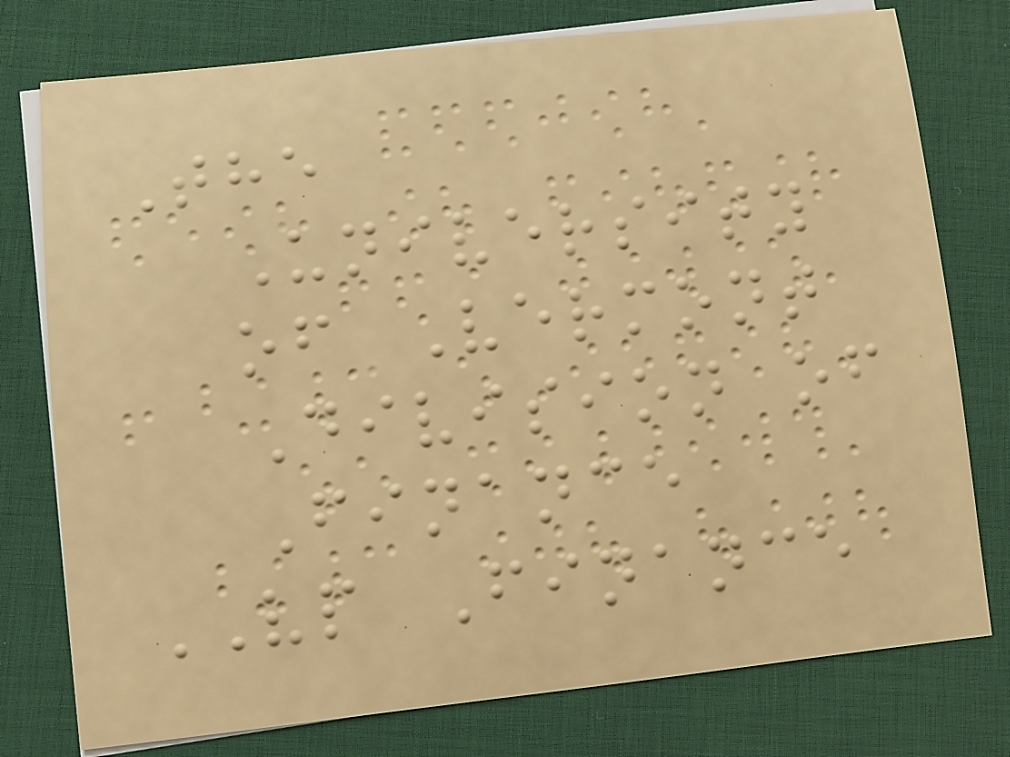The
University
of Vermont
Division of
Finance
VP Finance
